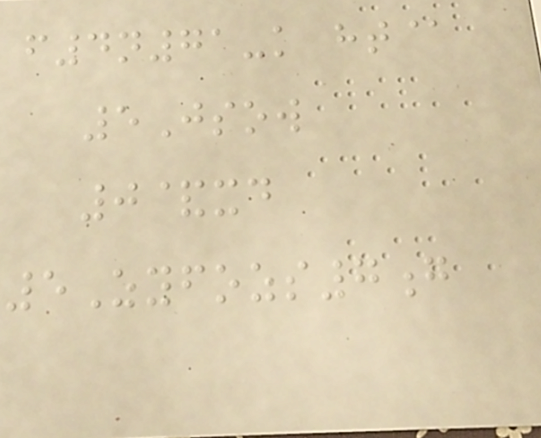f4n71-k ht@
5Jsow
0&xd
5Zyfozs7g
